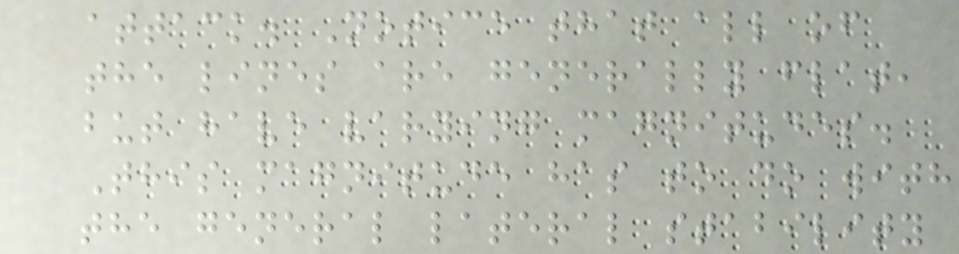attack. Notice that all of
the lines are generally flat,
but have varying magnitudes.
This magnitude has to do with
the general lateral stability
